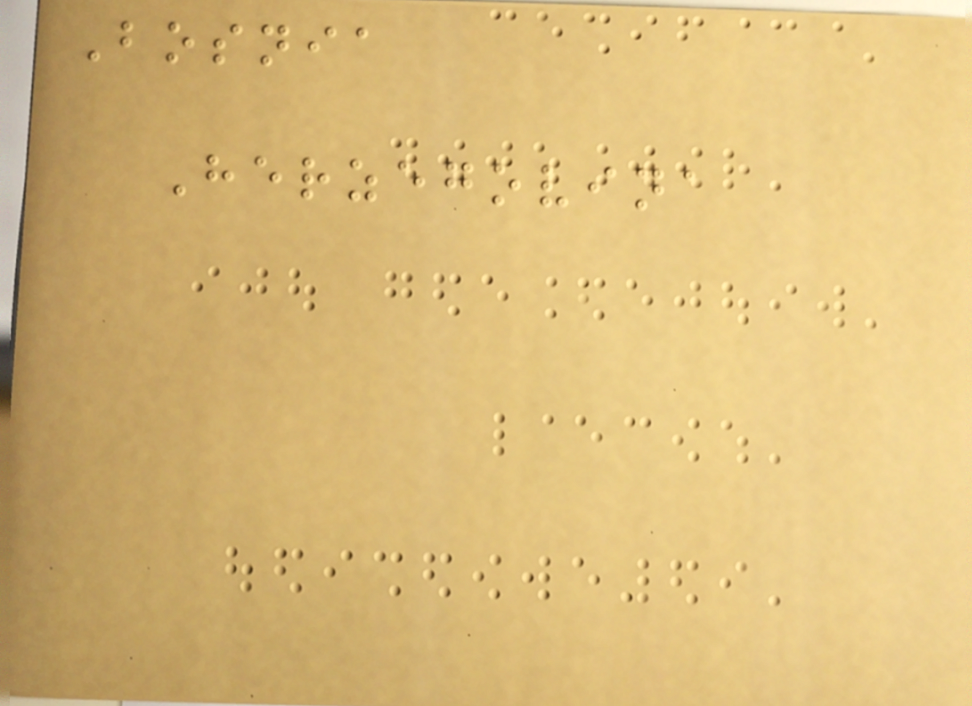Bosnia
Herzegovina
